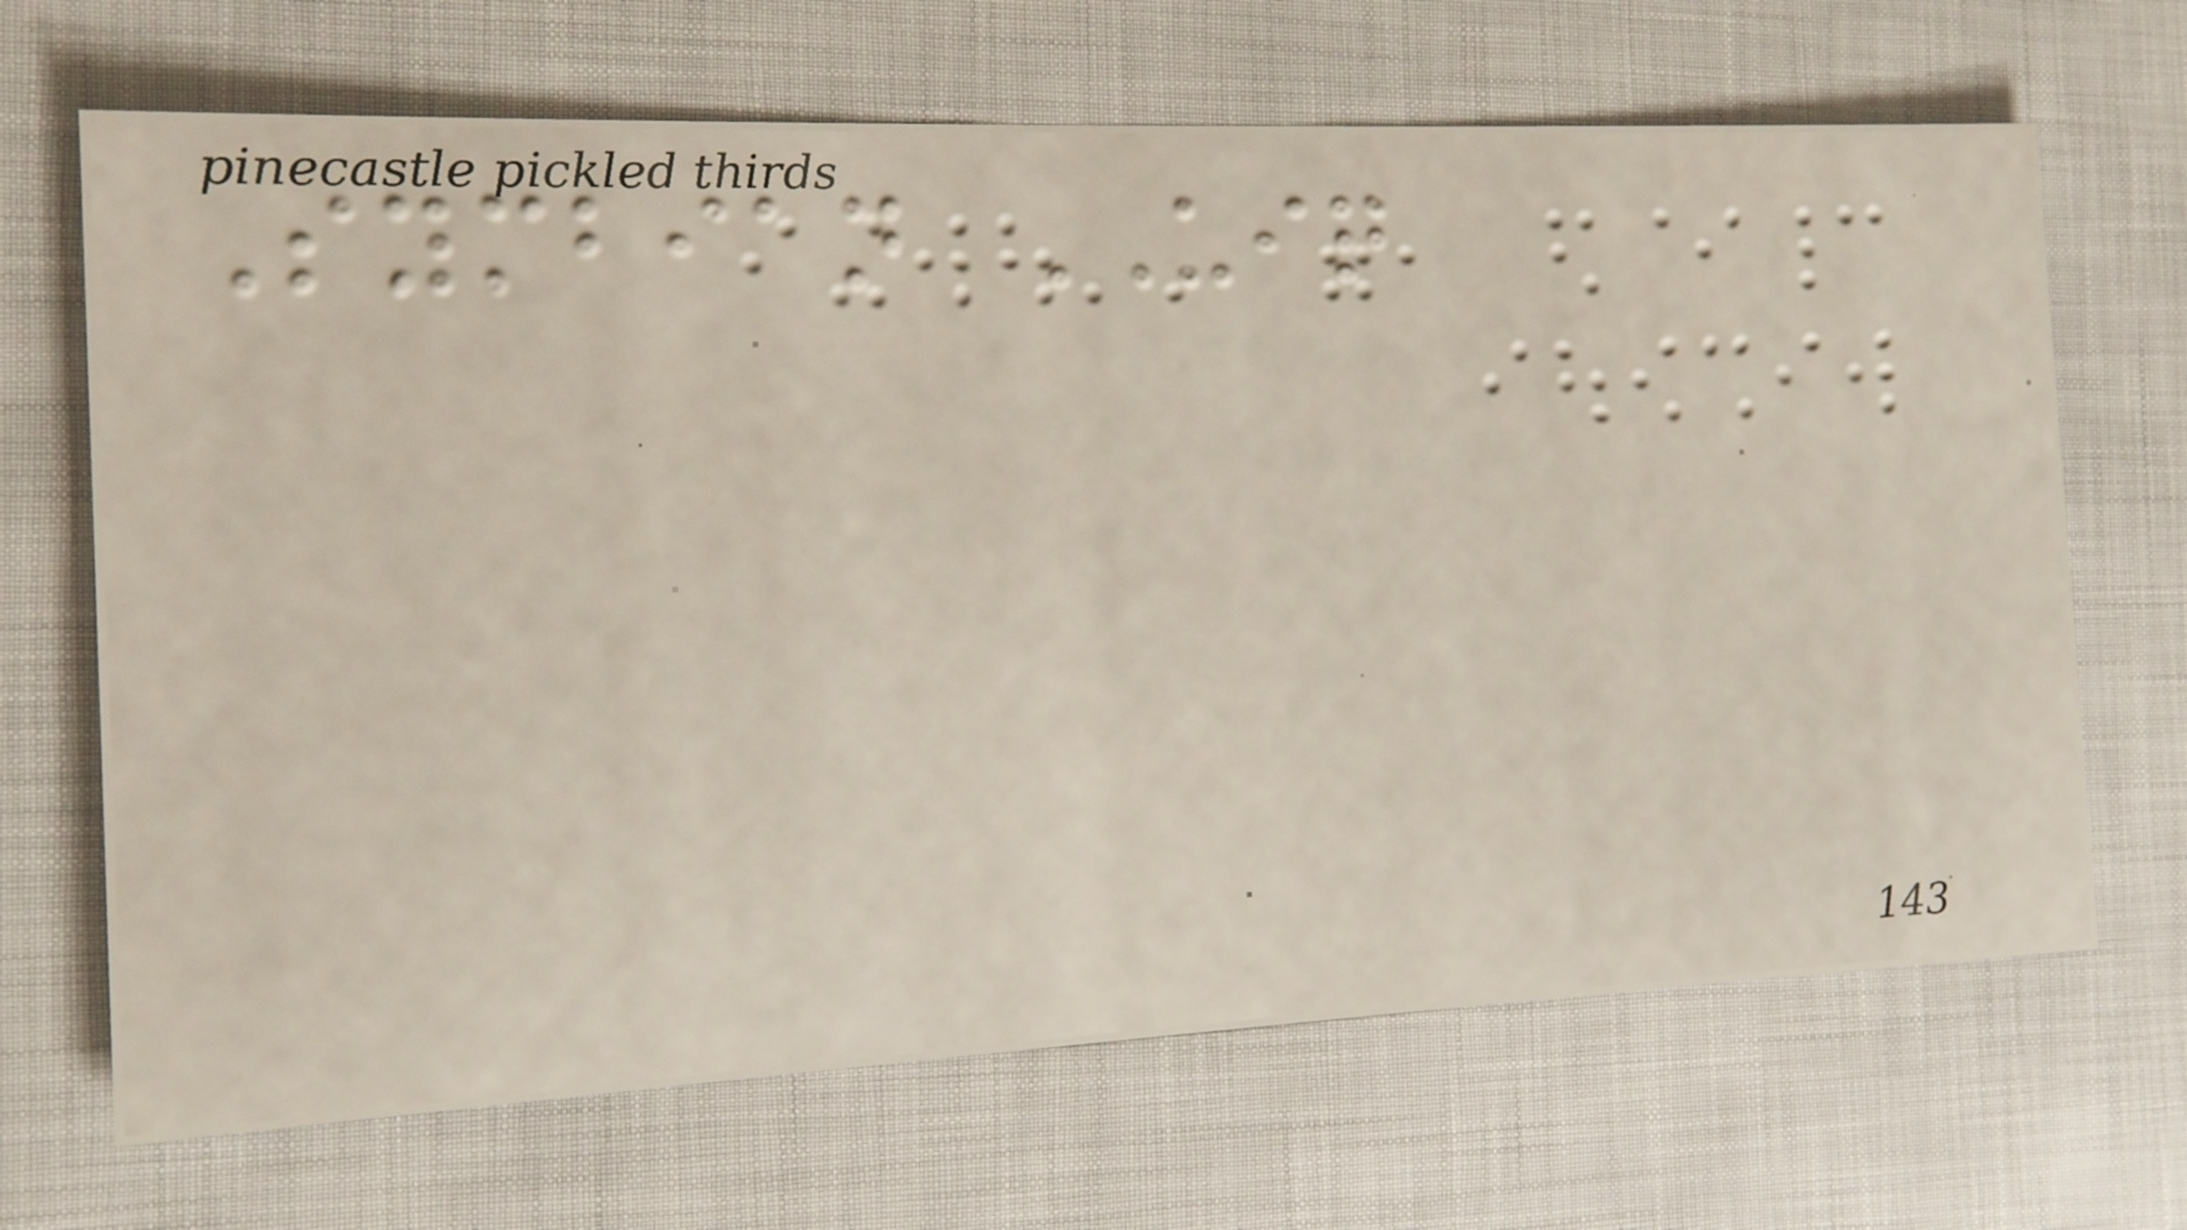Symbian UIQ
